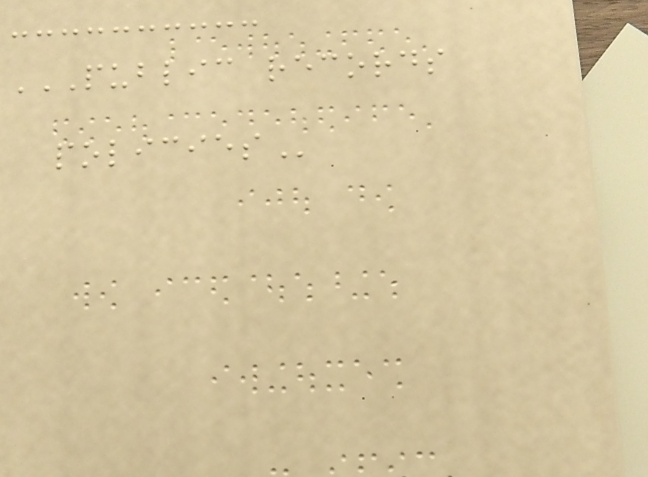PUBLIC RECORDS
POLICIES
